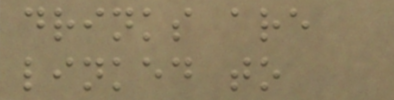drinks are
linked to
